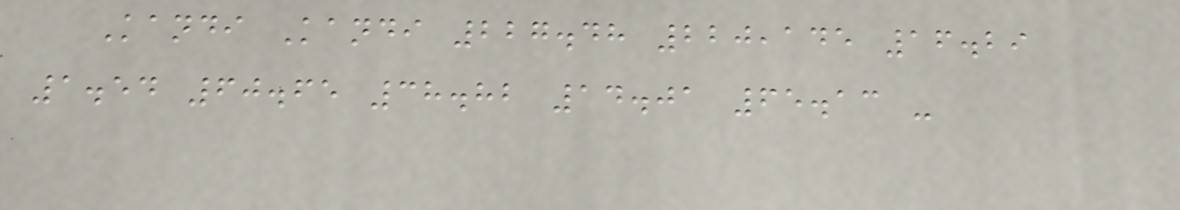Kandi Kandi 227.48 220,145 16.29
1.54 60.65 38.82 14.01 65.13 -
